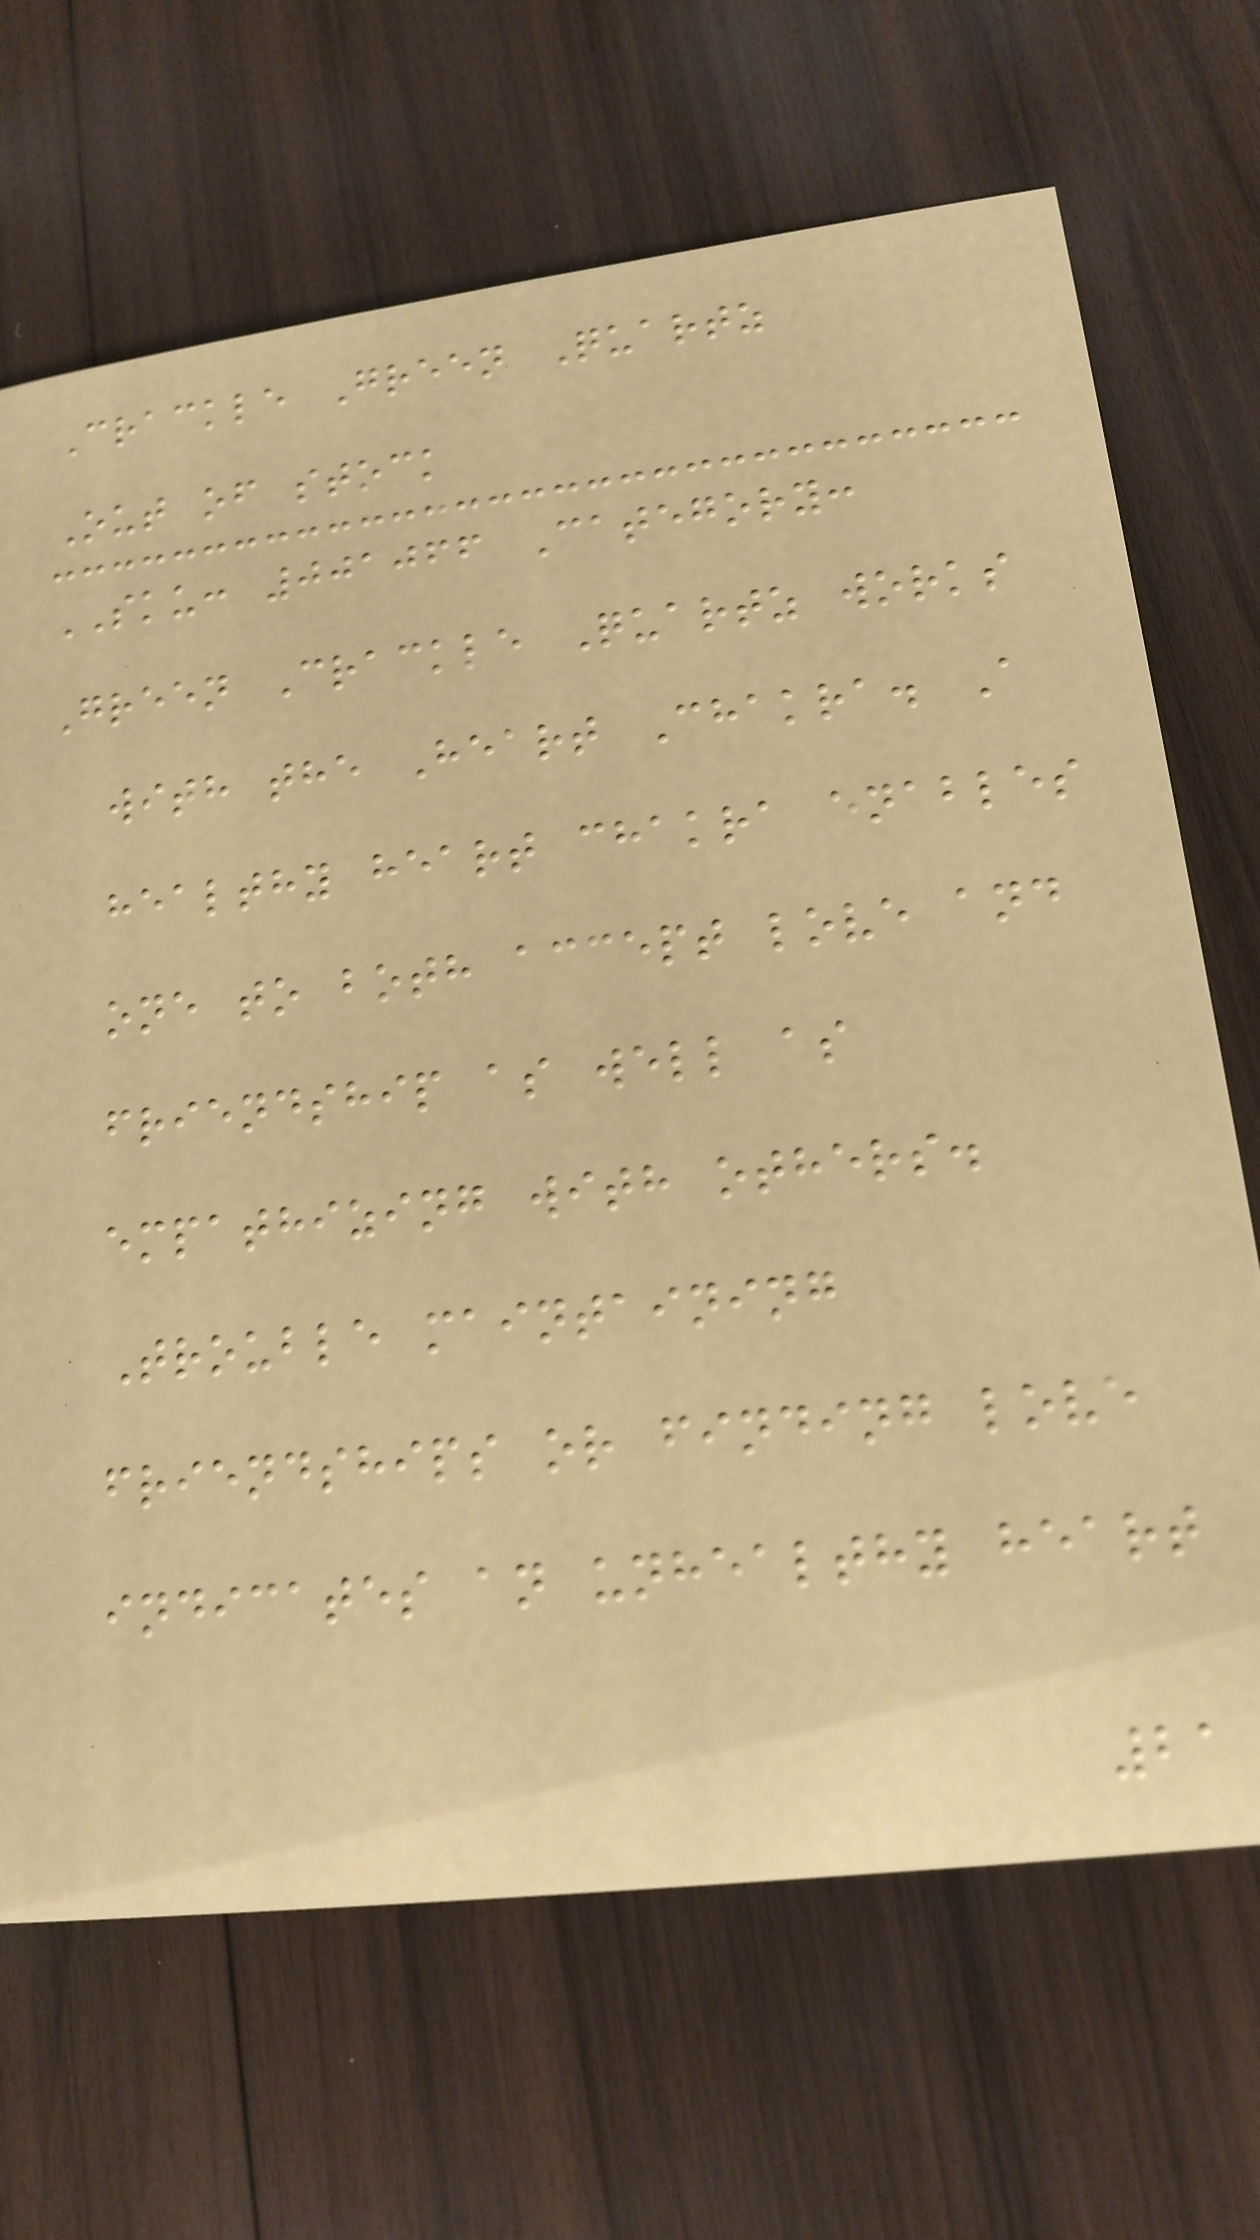Crackle Green Quartz
Out of stock
SKU: 001066 Category:
Green Crackle Quartz works
with the Heart Chakra. A
healthy heart chakra enables
one to both accept love and
friendship as well as
empathizing with others.
Trouble maintaining
friendships or finding love
indicates an unhealthy heart
21
